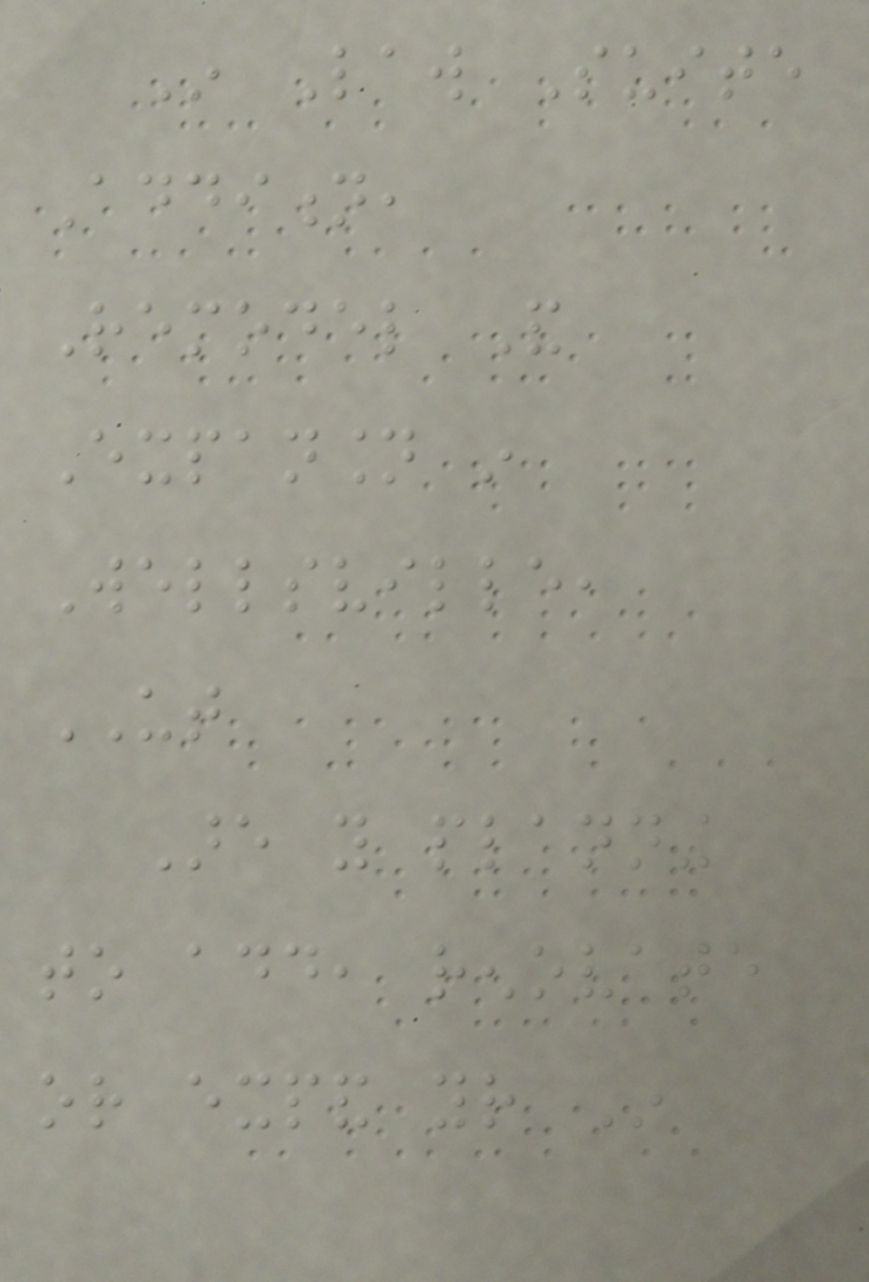In Law Suite
Addition,
Remodel And
Expansion in
Wellsville,
UT
Are you planning
to add, renovate
or expand your In
